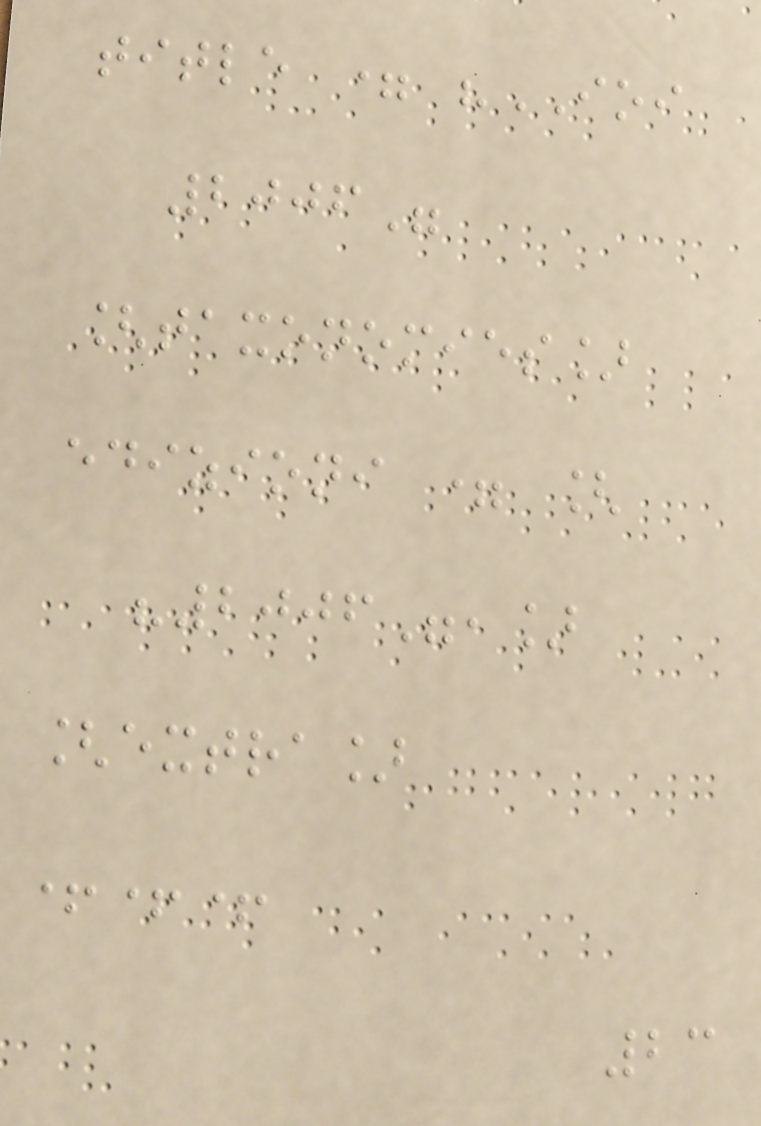title = "IOI
2006"
[taxonomies]
edizioni = [
"2006",]
[extra]
+++
23
